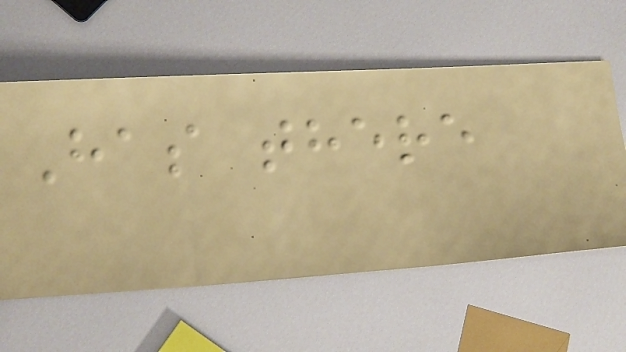Has there
